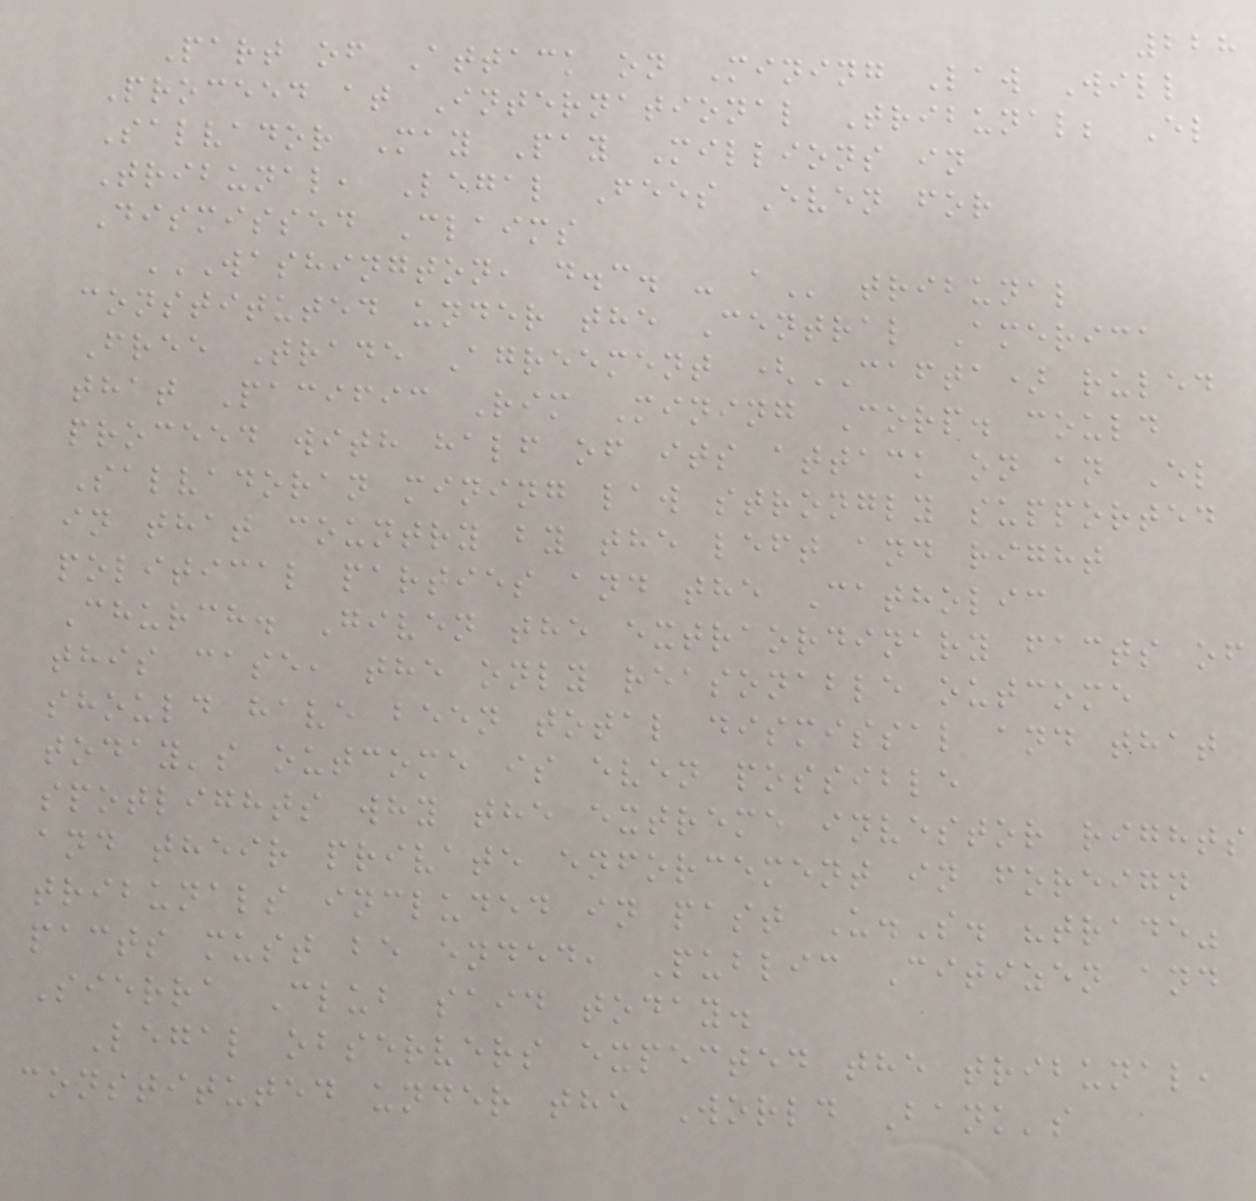228
Part of Attack on Mining Law Will
Proceed at International Tribunal; El
Salvador May Pay Millions in
Tribunal, Legal Fees Even for
Dismissed Claims
WASHINGTON, D.C. - A tribunal
constituted under the Central America
Free Trade Agreement (CAFTA) ruled
that Pacific Rim Mining Corp. could
proceed with half of its attack on an El
Salvadoran mining law strongly supported
in that country by the left and right
political parties and the Catholic
Church. Given the extraordinary facts of
this case, the only reasonable outcome
should have been total dismissal and that
today's outcome is even possible
spotlights why the extreme investor rights
and their private enforcement in foreign
tribunals included in past U.S. "trade"
pacts must be ended, Public Citizen and
Sierra Club said today.
Legal observers expected the tribunal,
constituted under the World Bank's
